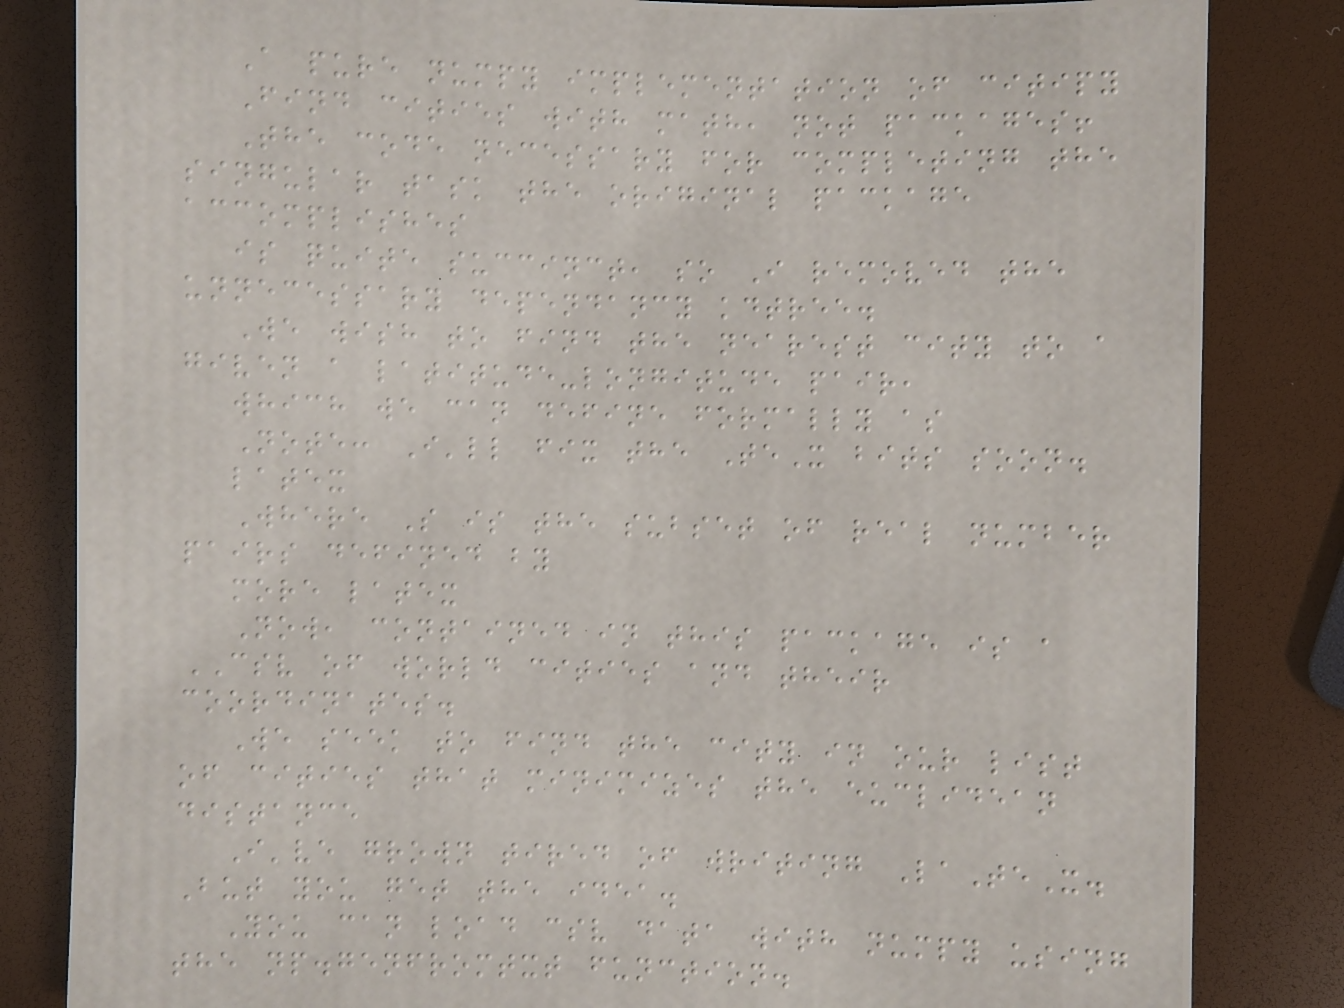A pure numpy implementation of citipy
Find cities with math, not packages!
The code necessary for completing the
singular task the original package
accomplishes
is quite succinct, so I removed the
unnecessary dependancy kdtree.
We wish to find the nearest city to a
given a latitude-longitude pair,
which we can define formally as
Note: I'll fix the TeX bits soon.
latex
Where S is the subset of real number
pairs defined by
more latex
Now, contained in this package is a
CSV of world cities and their
coordinates.
We seek to find the city in our list
of cities that minimizes the euclidean
distance
I've grown tired of writing LaTeX.
But you get the idea.
You can load csv data with numpy using
the np.genfromtxt function.
